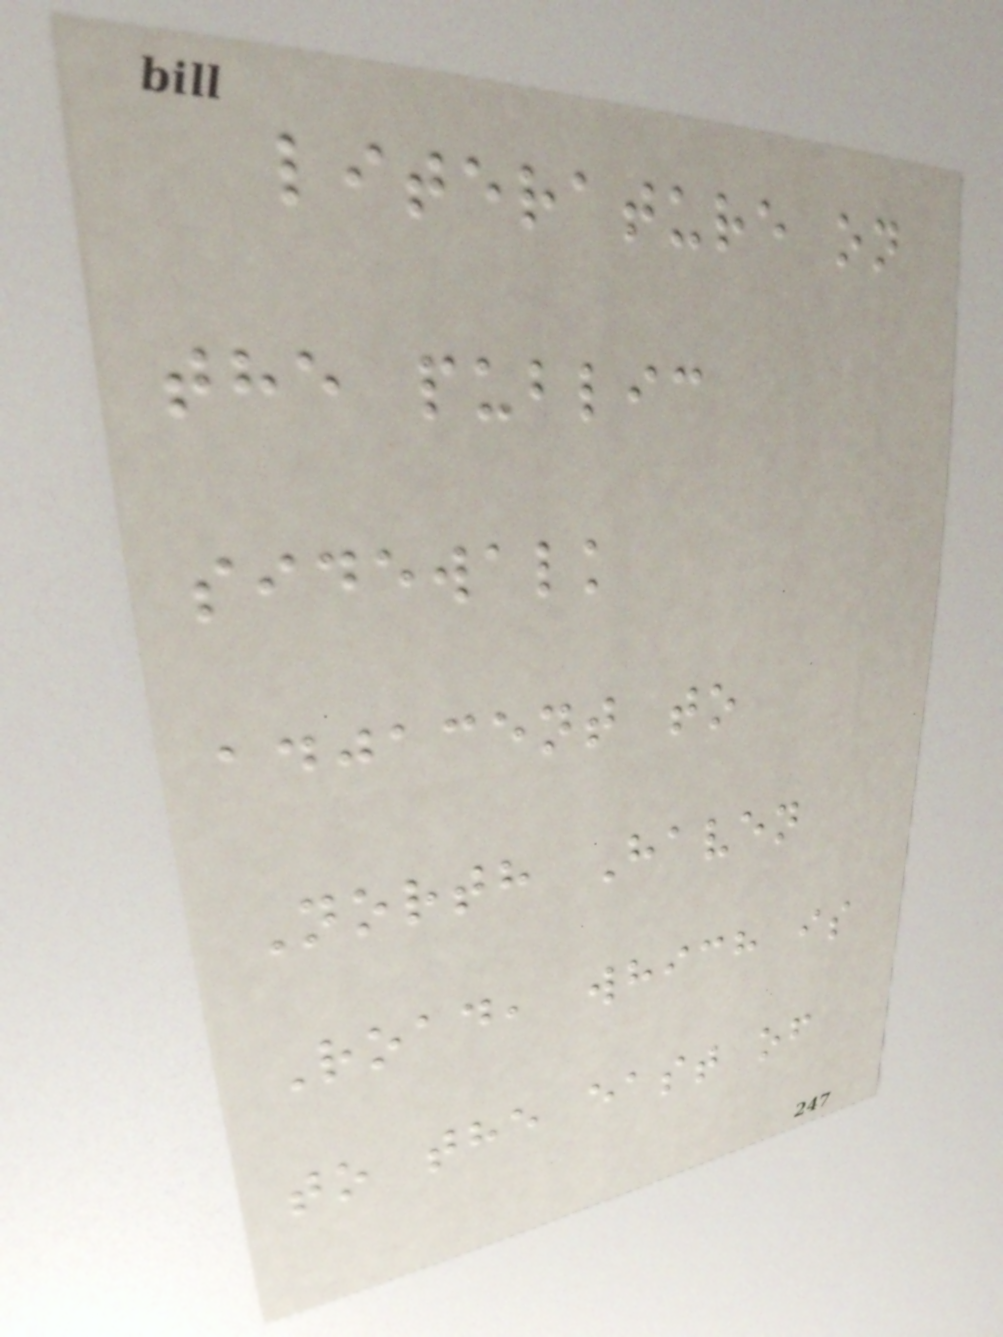literature on
the public
sidewalk
adjacent to
North Haven
Road, which is
to the east of
